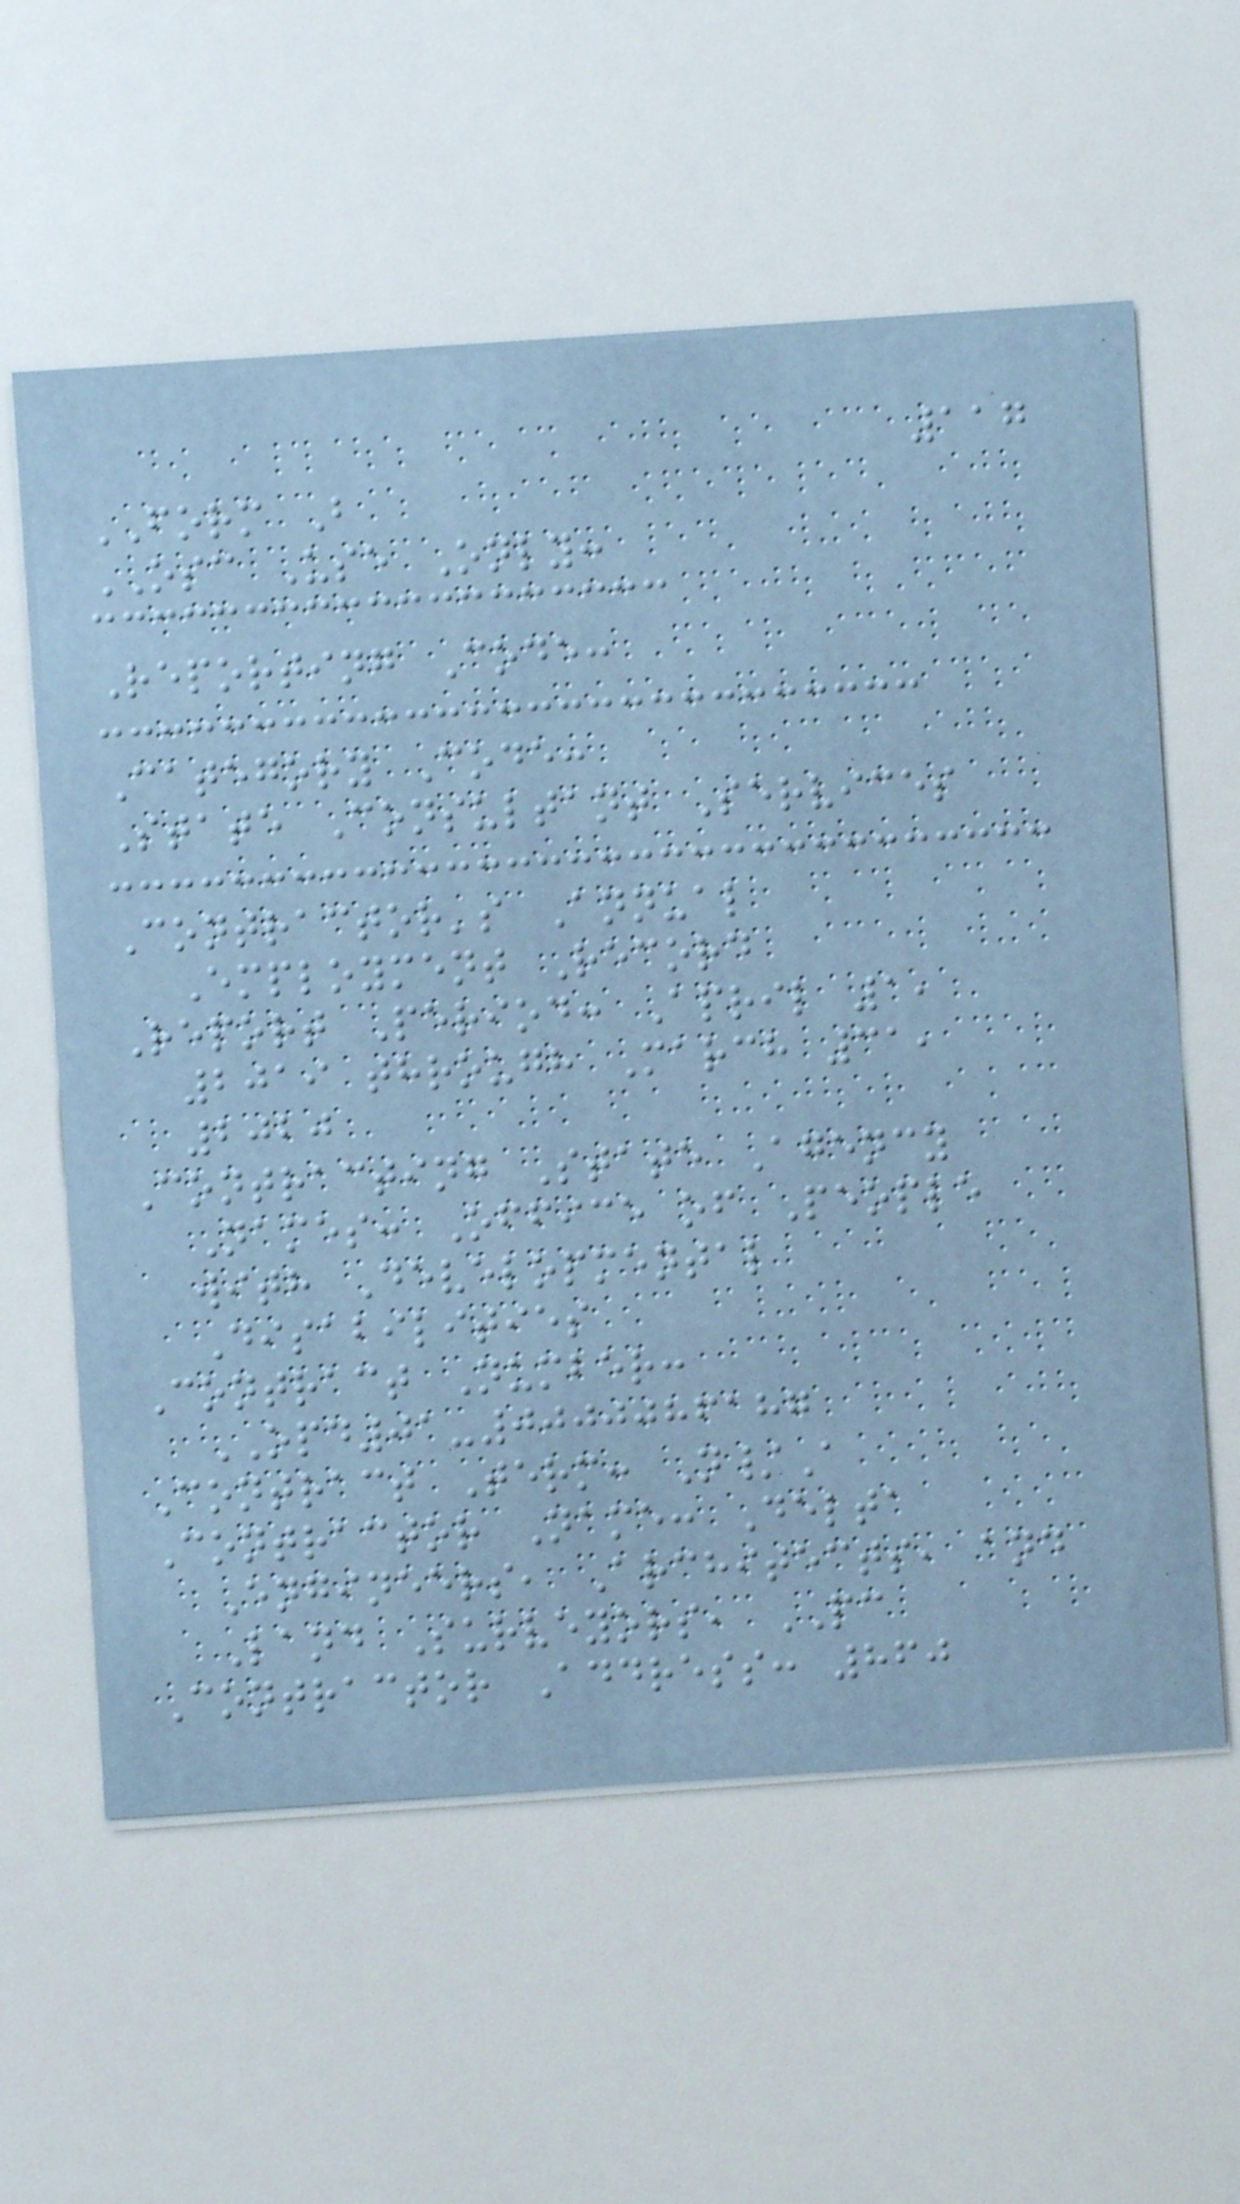117
FORM B
OSC Use Only:
Reporting Code:
Category Code:
State Consultant Services
Contractor's Annual
Employment Record
Report Period: April 1,
2019 through March 31,
2020
Contracting State Agency
Names: Office of People
with Developmental
Disabilities
Contract Number:
OPD01-0000086187
Contract Term: N/A
Contractor Name: Delta
Engineers, Architects, and
Land Surveyors, PC
Contractor Address: 860
